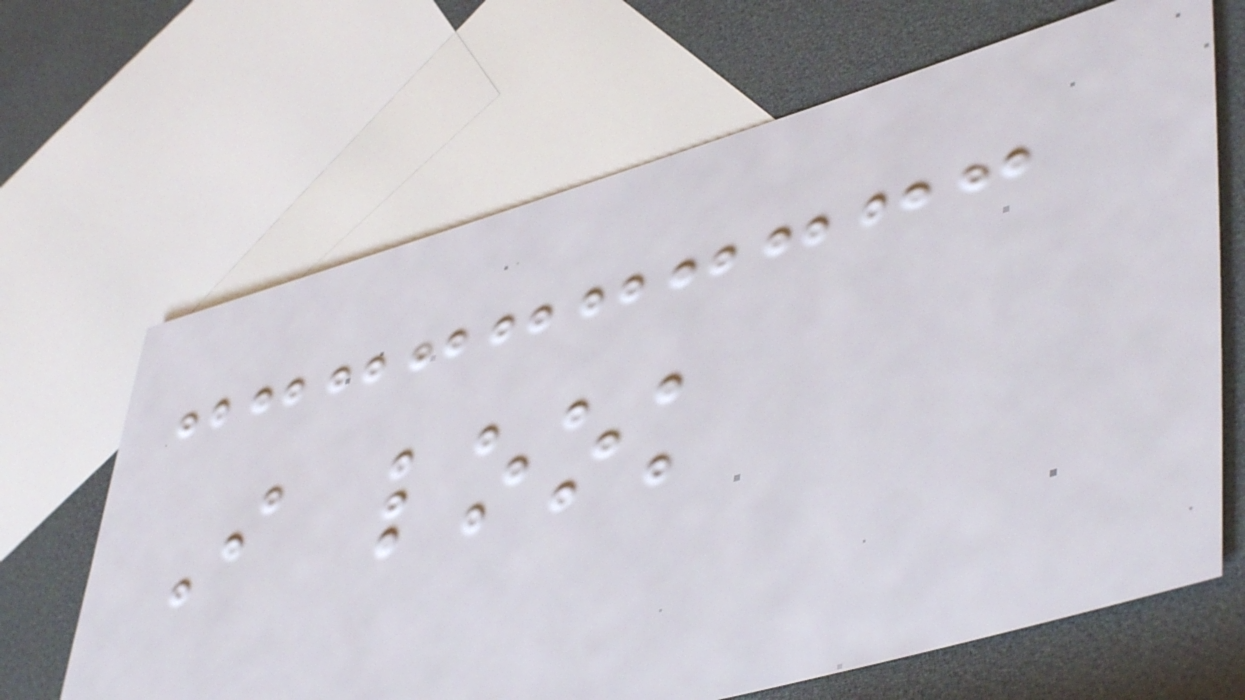I look
